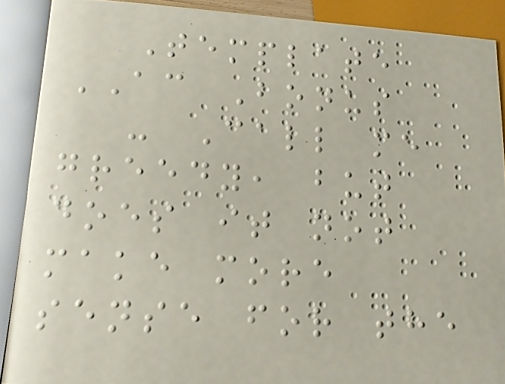Template
AC Bonus
- Call me
greedy, but
does it not
make more
sense for the
